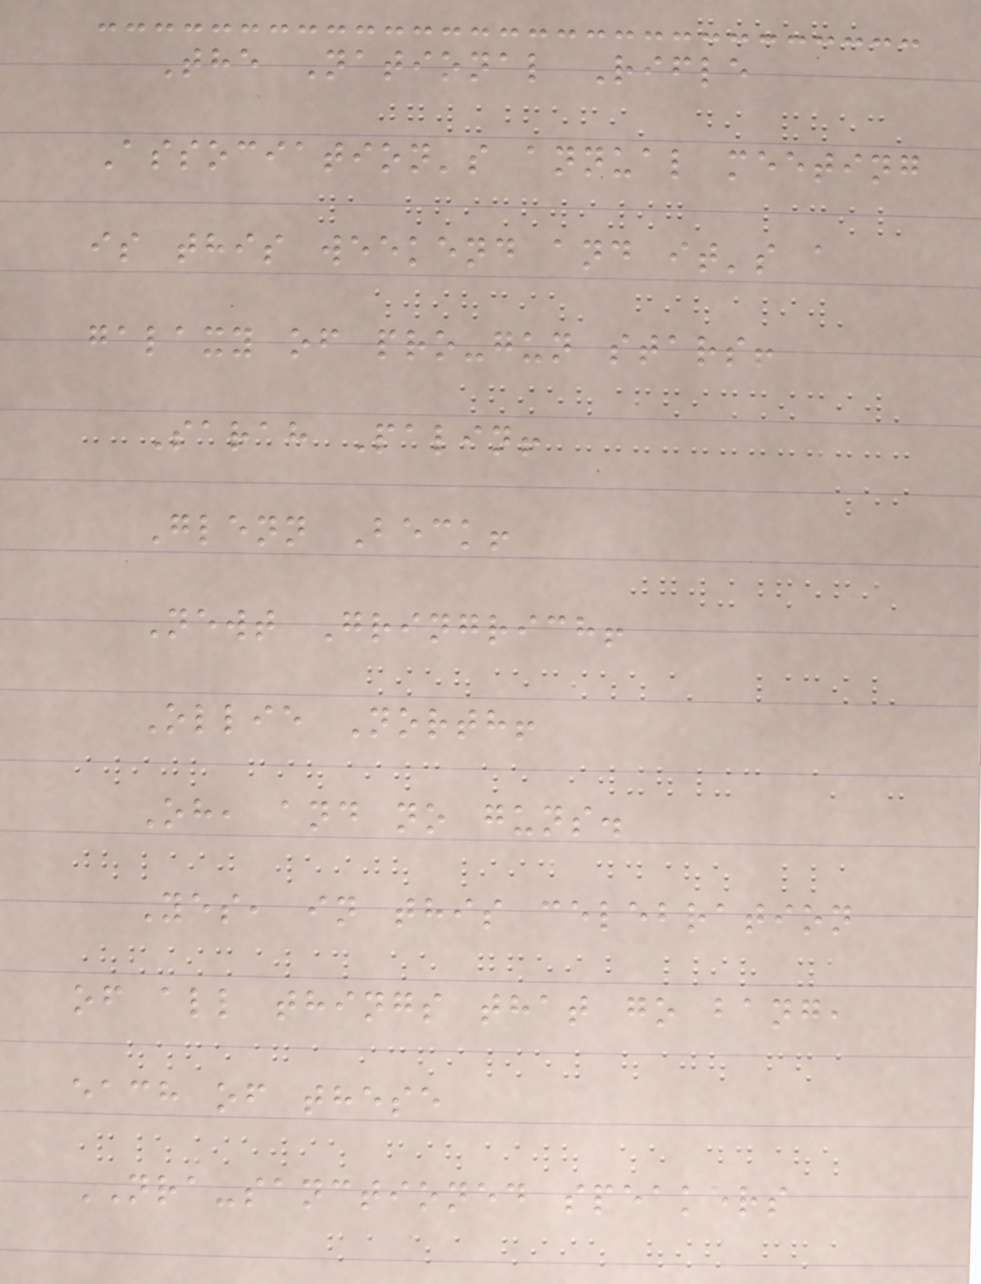The National Rifle
Association's annual meeting
is this weekend and it's a
galaxy of pro-gun stars!
Sarah Palin!
Glenn Beck!
Newt Gringrich!
Ollie North!
Oh, and no guns.
Yes, in this celebration
of all things that go bang,
each of these
NRA-sanctioned speakers
